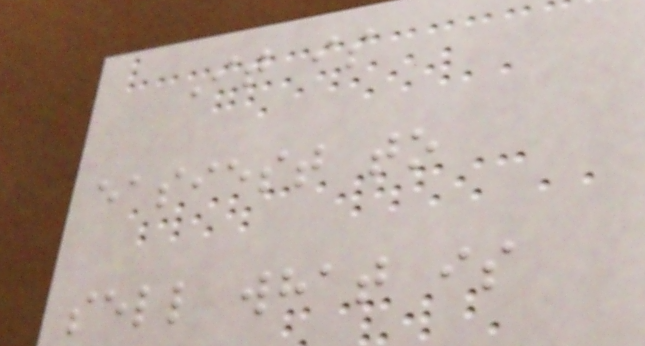It is
easiest to
sell what is
